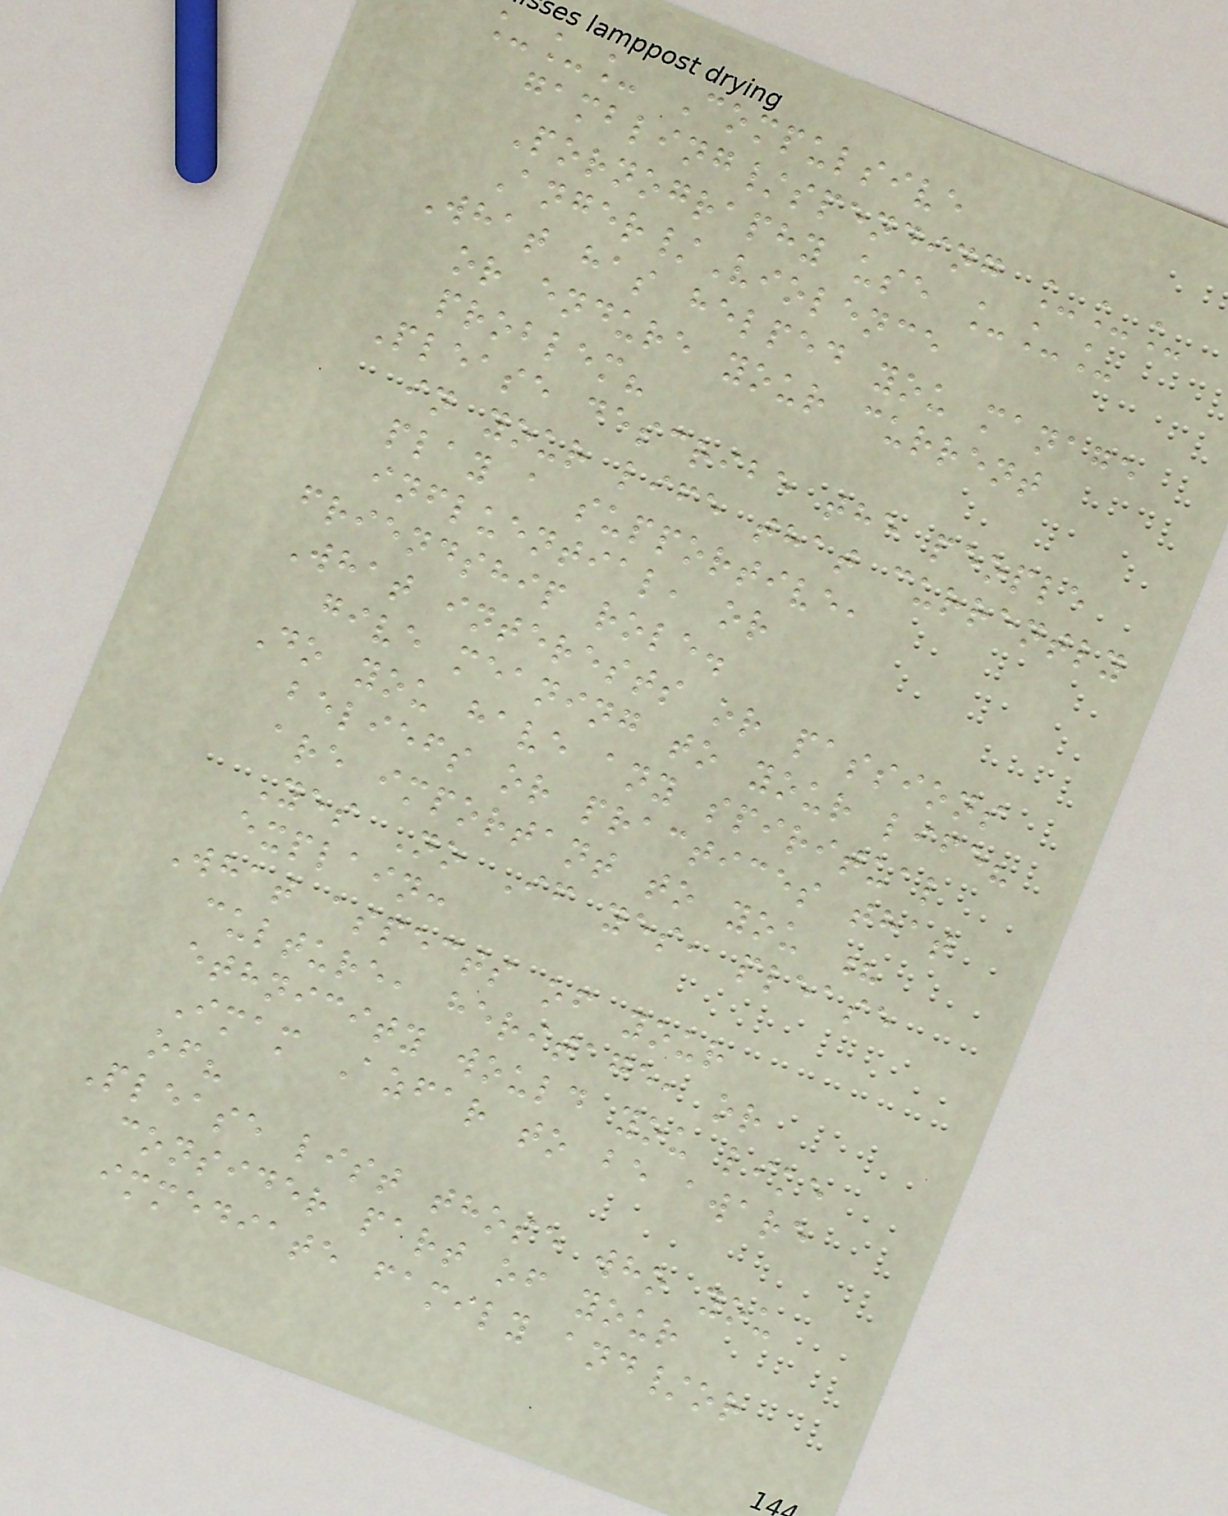___ Compulsive
gambling/spending ___
Pornography use ___
Anger/Violence
What has helped you manage
or endure your current
problem?
Please describe the people
in your life that currently
play a supportive,
influential, or
friendship role.
What interests or passions
give meaning to your life?
Do you have any spiritual
beliefs or practices that
are important to you ?
Yes No If yes, please
explain:
What aspects of your
culture, heritage, or
ethnicity would you like
Imam Azfar to be aware
of?
Please list those who you
consider part of your
immediate family and/or
